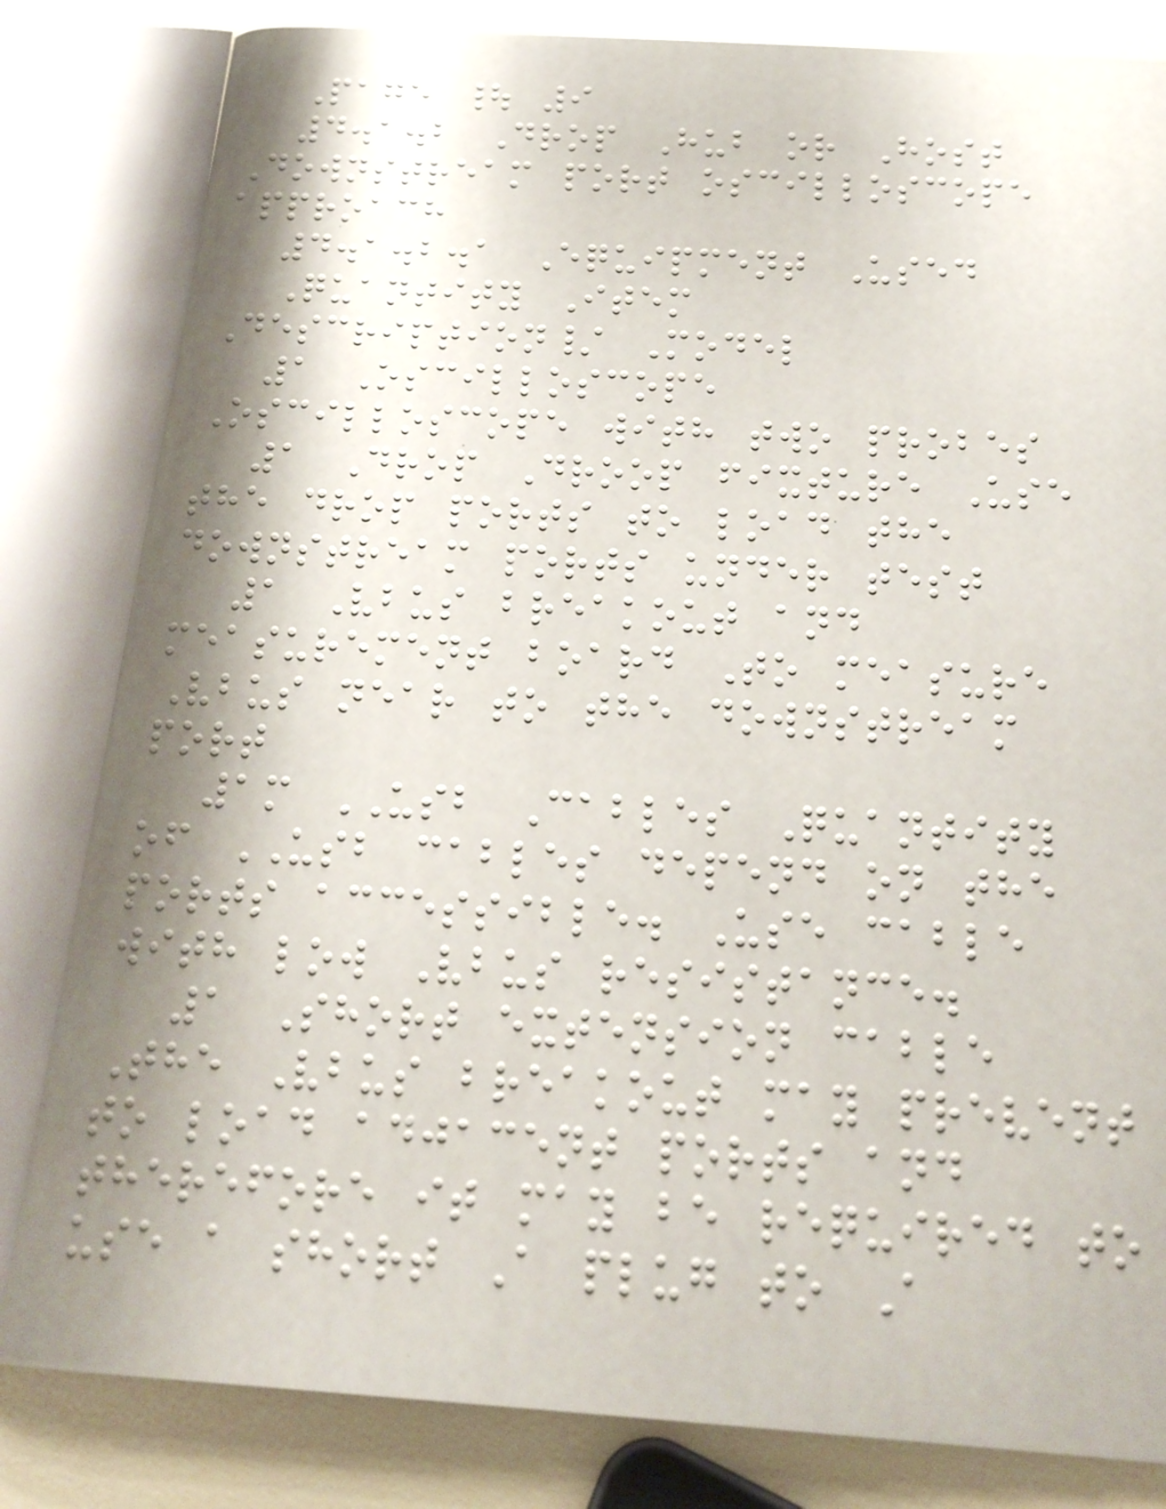Page | 9
4.1.2 Drop Hub or Host
Downstream port oscilloscope
approach
4.1.2.1 Equipment Used
Quantity Item
Description/ Model
1 Oscilloscope
Oscilloscope with two probes
1 Drop Droop fixture Use
the drop ports to load the
downstream ports under test
1 Vbus breakout and
measurement board To measure
Vbus near to the downstream
port
1m USB Cables Quantity
of USB cables depend on the
ports accessible. Use cable
with low Vbus resistance.
1 Short extension cable
The Vbus breakout may prevent
to load adjacent ports and
therefore it may be required to
use a short A plug to A
